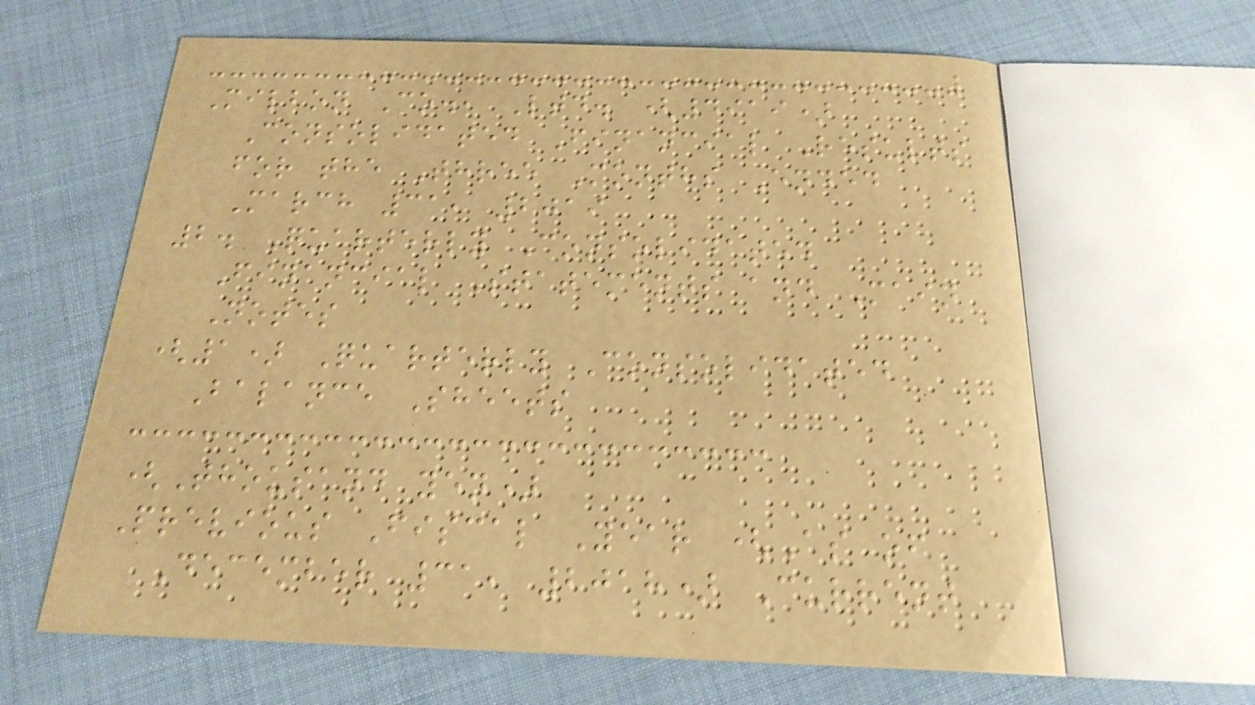Milbon Co., Ltd. (4919)
Consolidated Financial Results
for the Three Months Ended
March 31, 2019
2. Quarterly Consolidated
Financial Statements and Main
Notes
(1) Quarterly Consolidated
Balance Sheets
(Thousand yen)
Previous Fiscal Year (As of
December 31, 2018) Current
